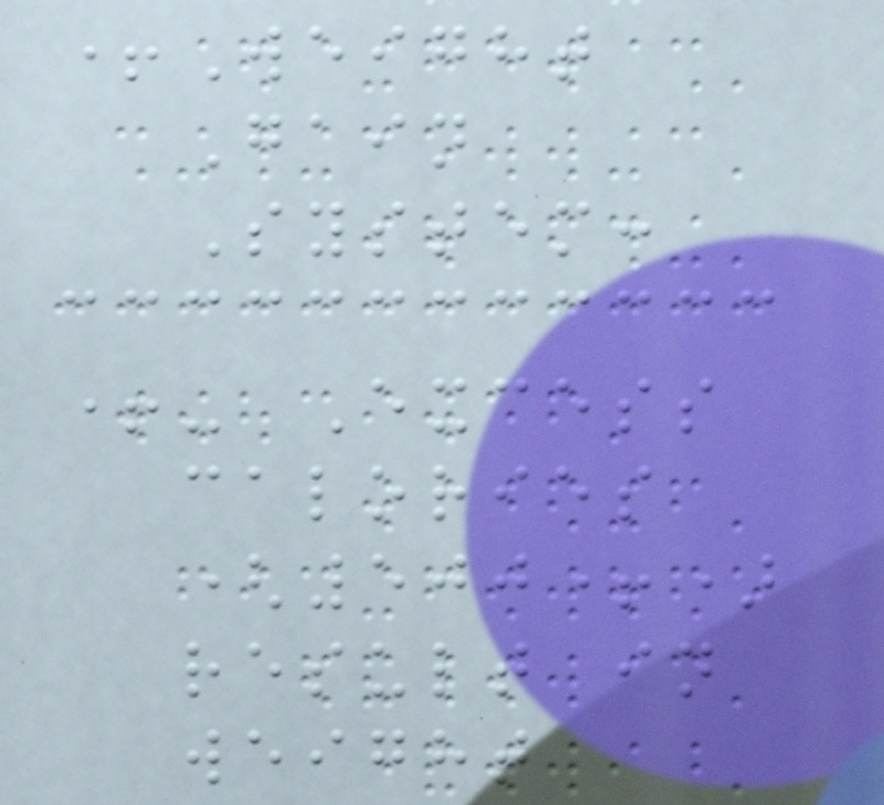+Weight
Gain
System:
+- Excess
calories
(500+)
result in
weight
